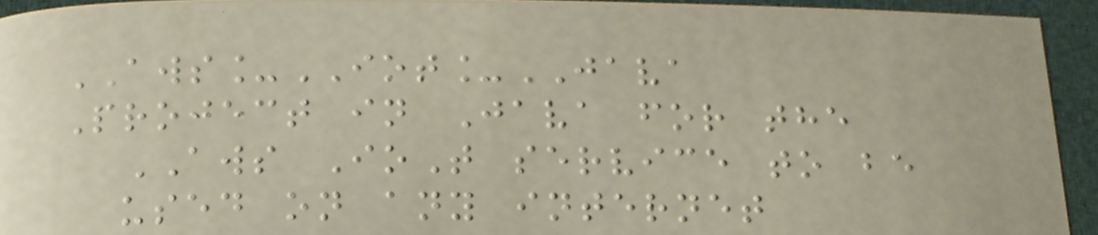AWS_IOT_JAVA
Project in Java for the
AWS IoT service to be
used on any internet
